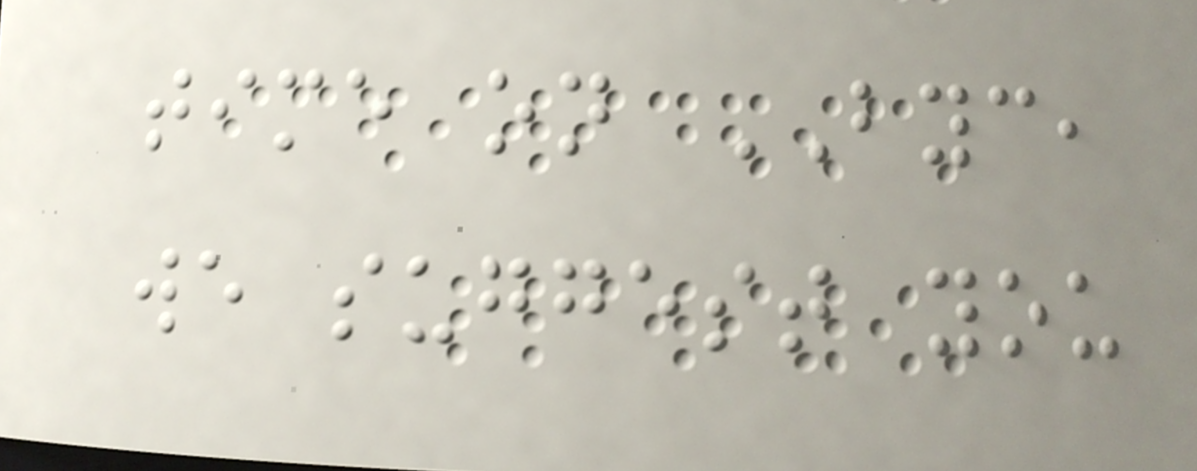time on BYC,
we suggest you
